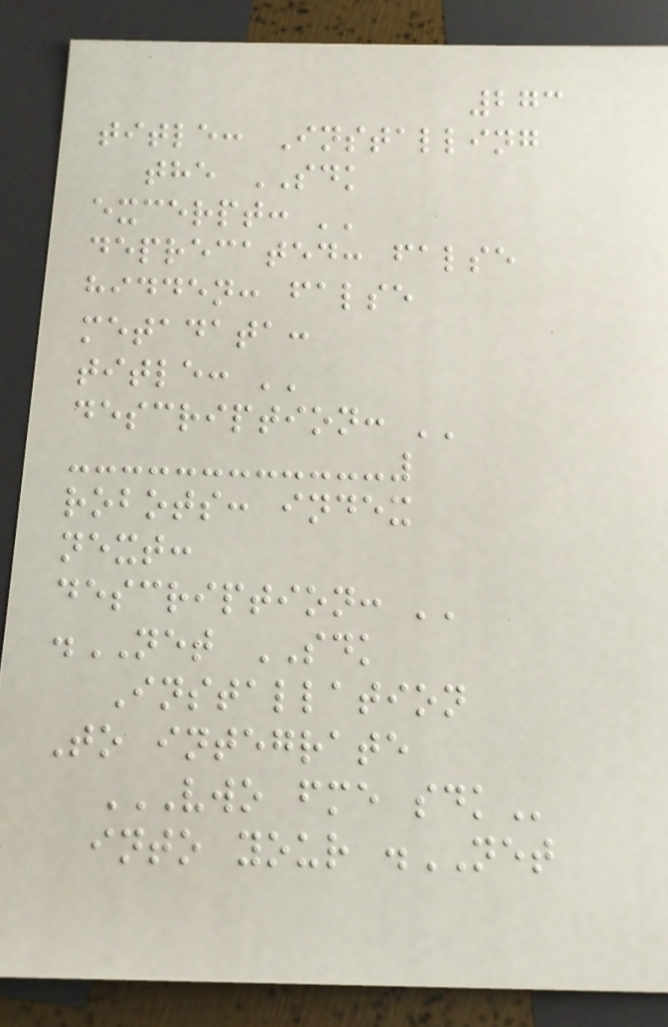273
title: Installing
the SDK
excerpt: ''
deprecated: false
hidden: false
metadata:
title: ''
description: ''
robots: index
next:
description: ''
.NET SDK
Installation
To integrate
VWO FME SDK
into your .NET
